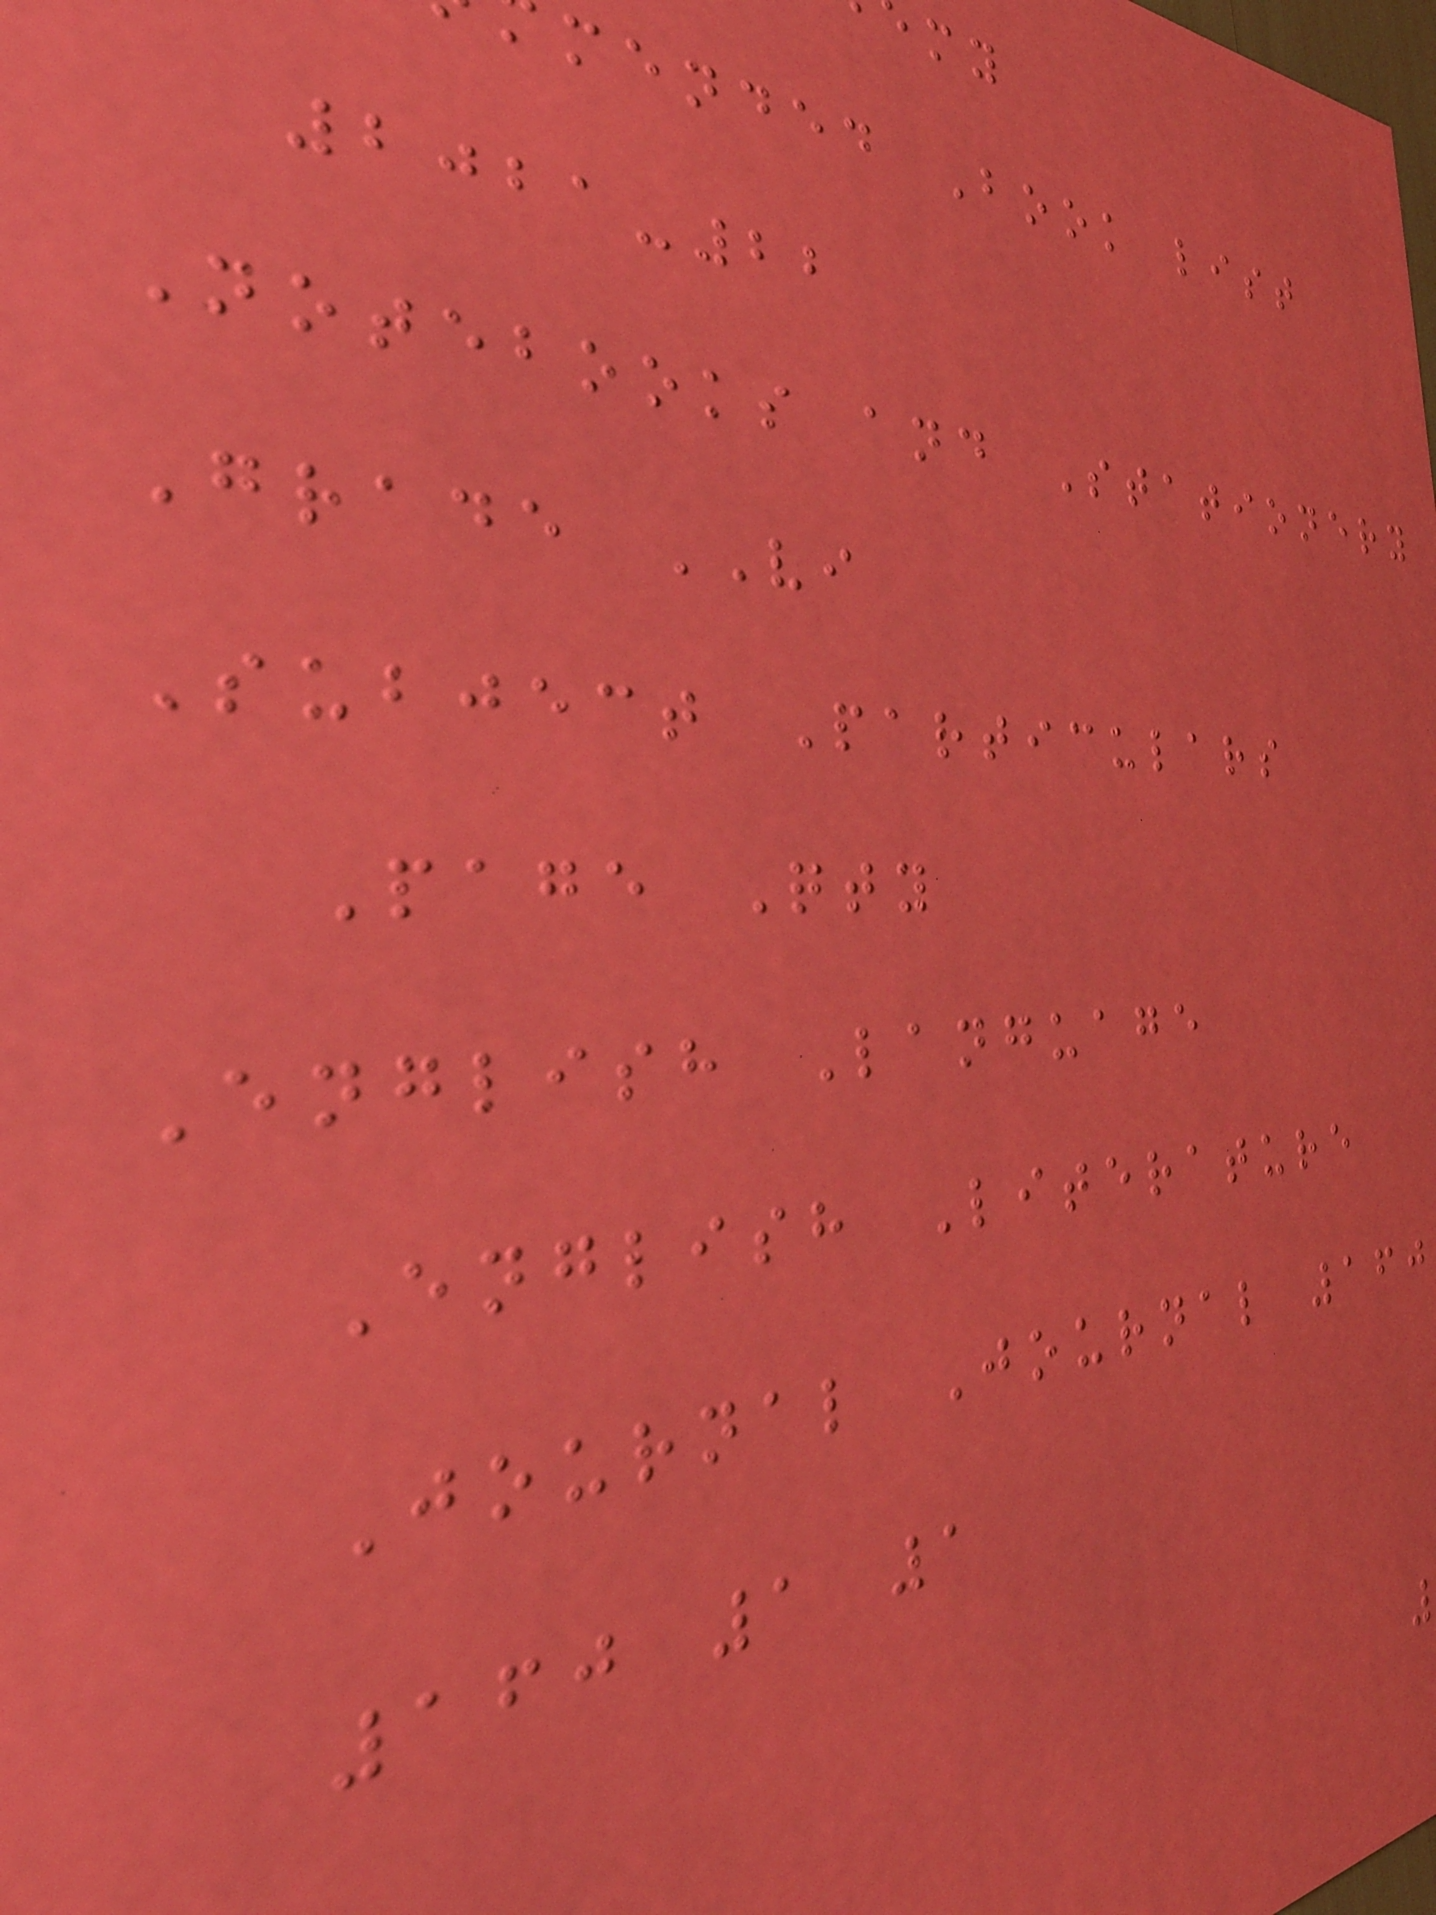mended Book list
2021-22
Notebooks and Stationery
Grade VI
Subject Particulars
Page Qty
English Language
English Literature
Journal Journal 160
160 1 1
